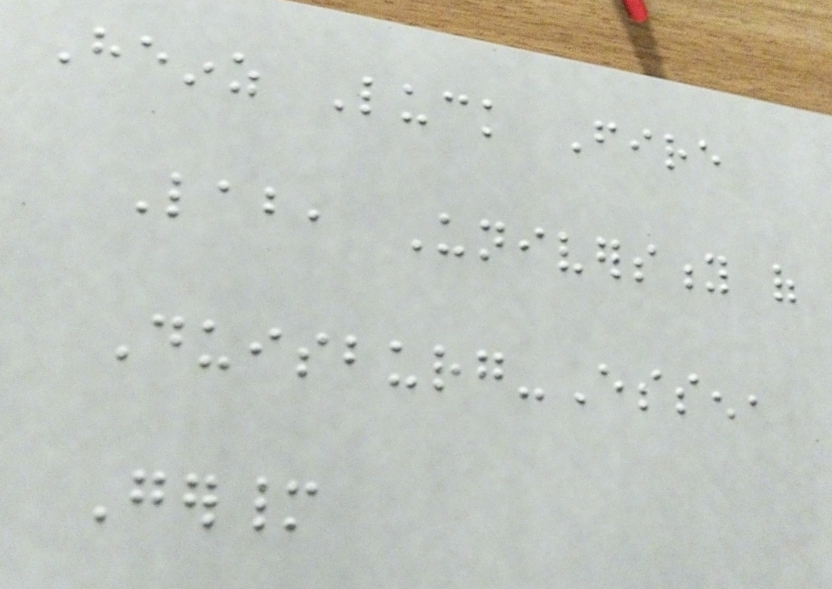Heinz Luck Fire
Lab, University of
Duisburg-Essen,
Germany
